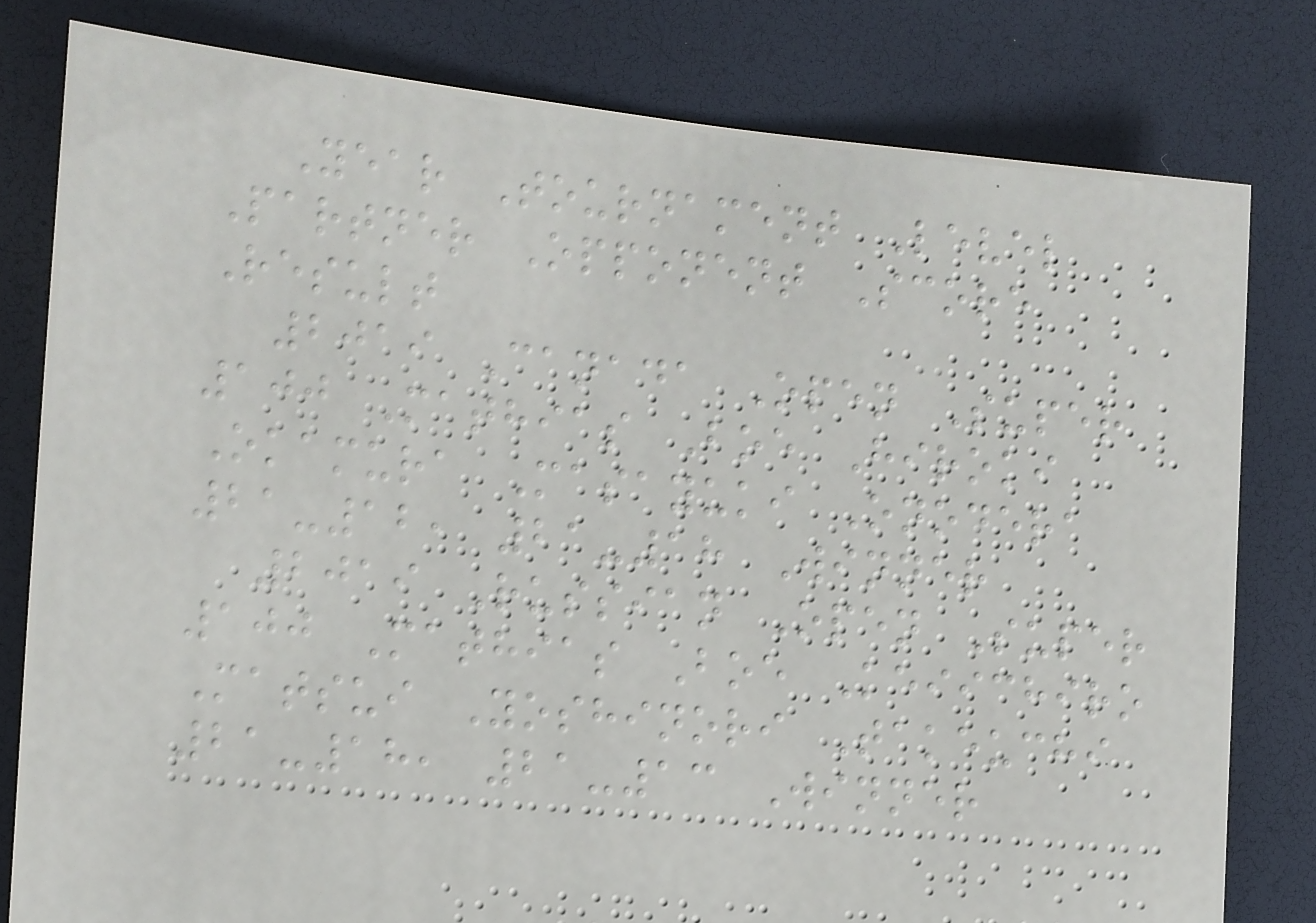Year Tournament Level
Partner Opponent Score
Result
2019 Canada Open Super
100 Mathias Boe Hiroki
Okamura Masayuki Onodera
21-12, 21-18 Winner
2019 Russian Open Super
100 Mathias Boe Keiichiro
Matsui Yoshinori Takeuchi
21-18, 21-13 Winner
